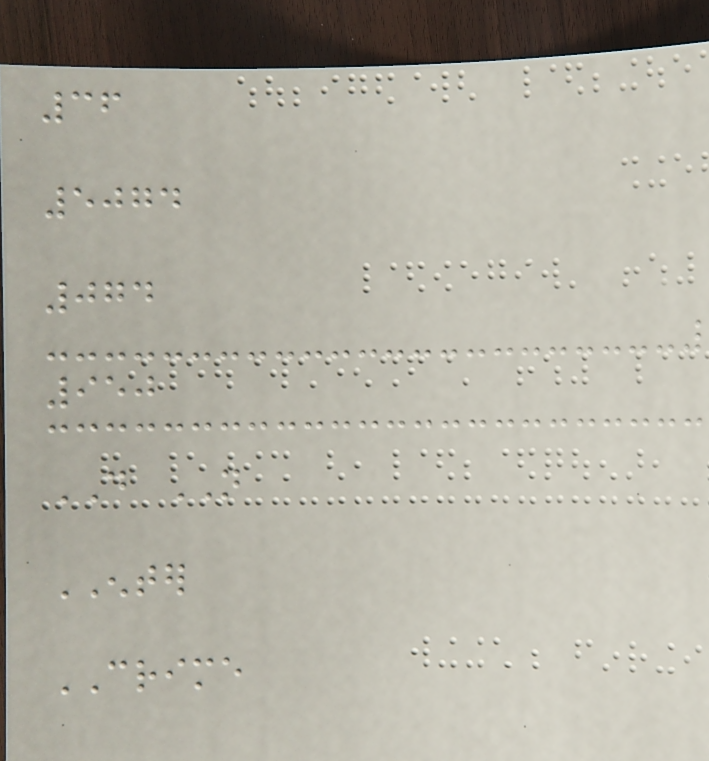36
5074
074
950
DO NOT
ENTER
CRIME
